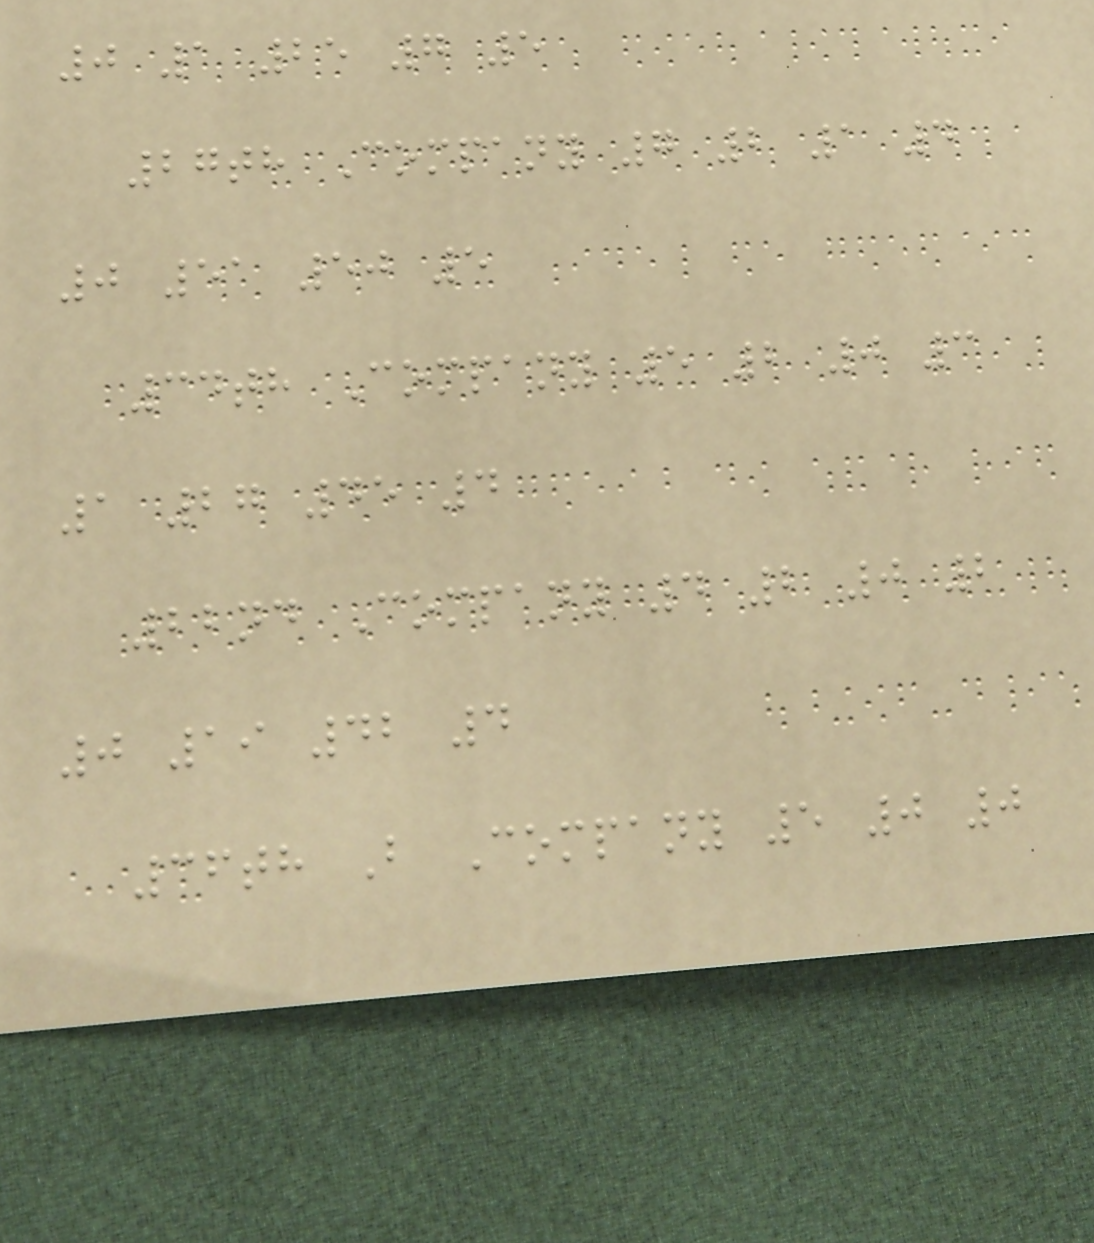0 1 25 7 5
27th Company 7 2 1 4
0 51 50 5
34th Company 5 2 0 3
1 27 45 4
22nd Company 4 2 0 2
0 19 42 4
36th B Company 5 0 0
